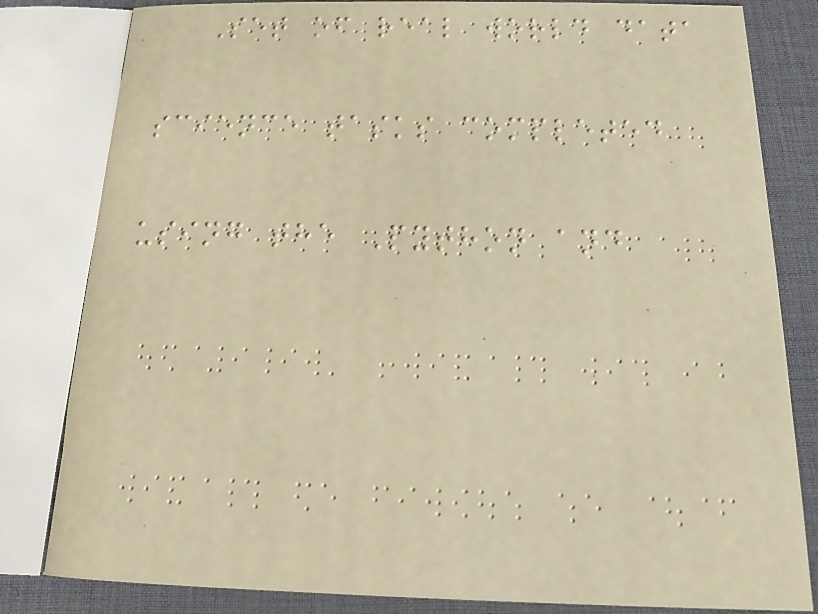Set of real world data
science tasks completed
using the Python and
